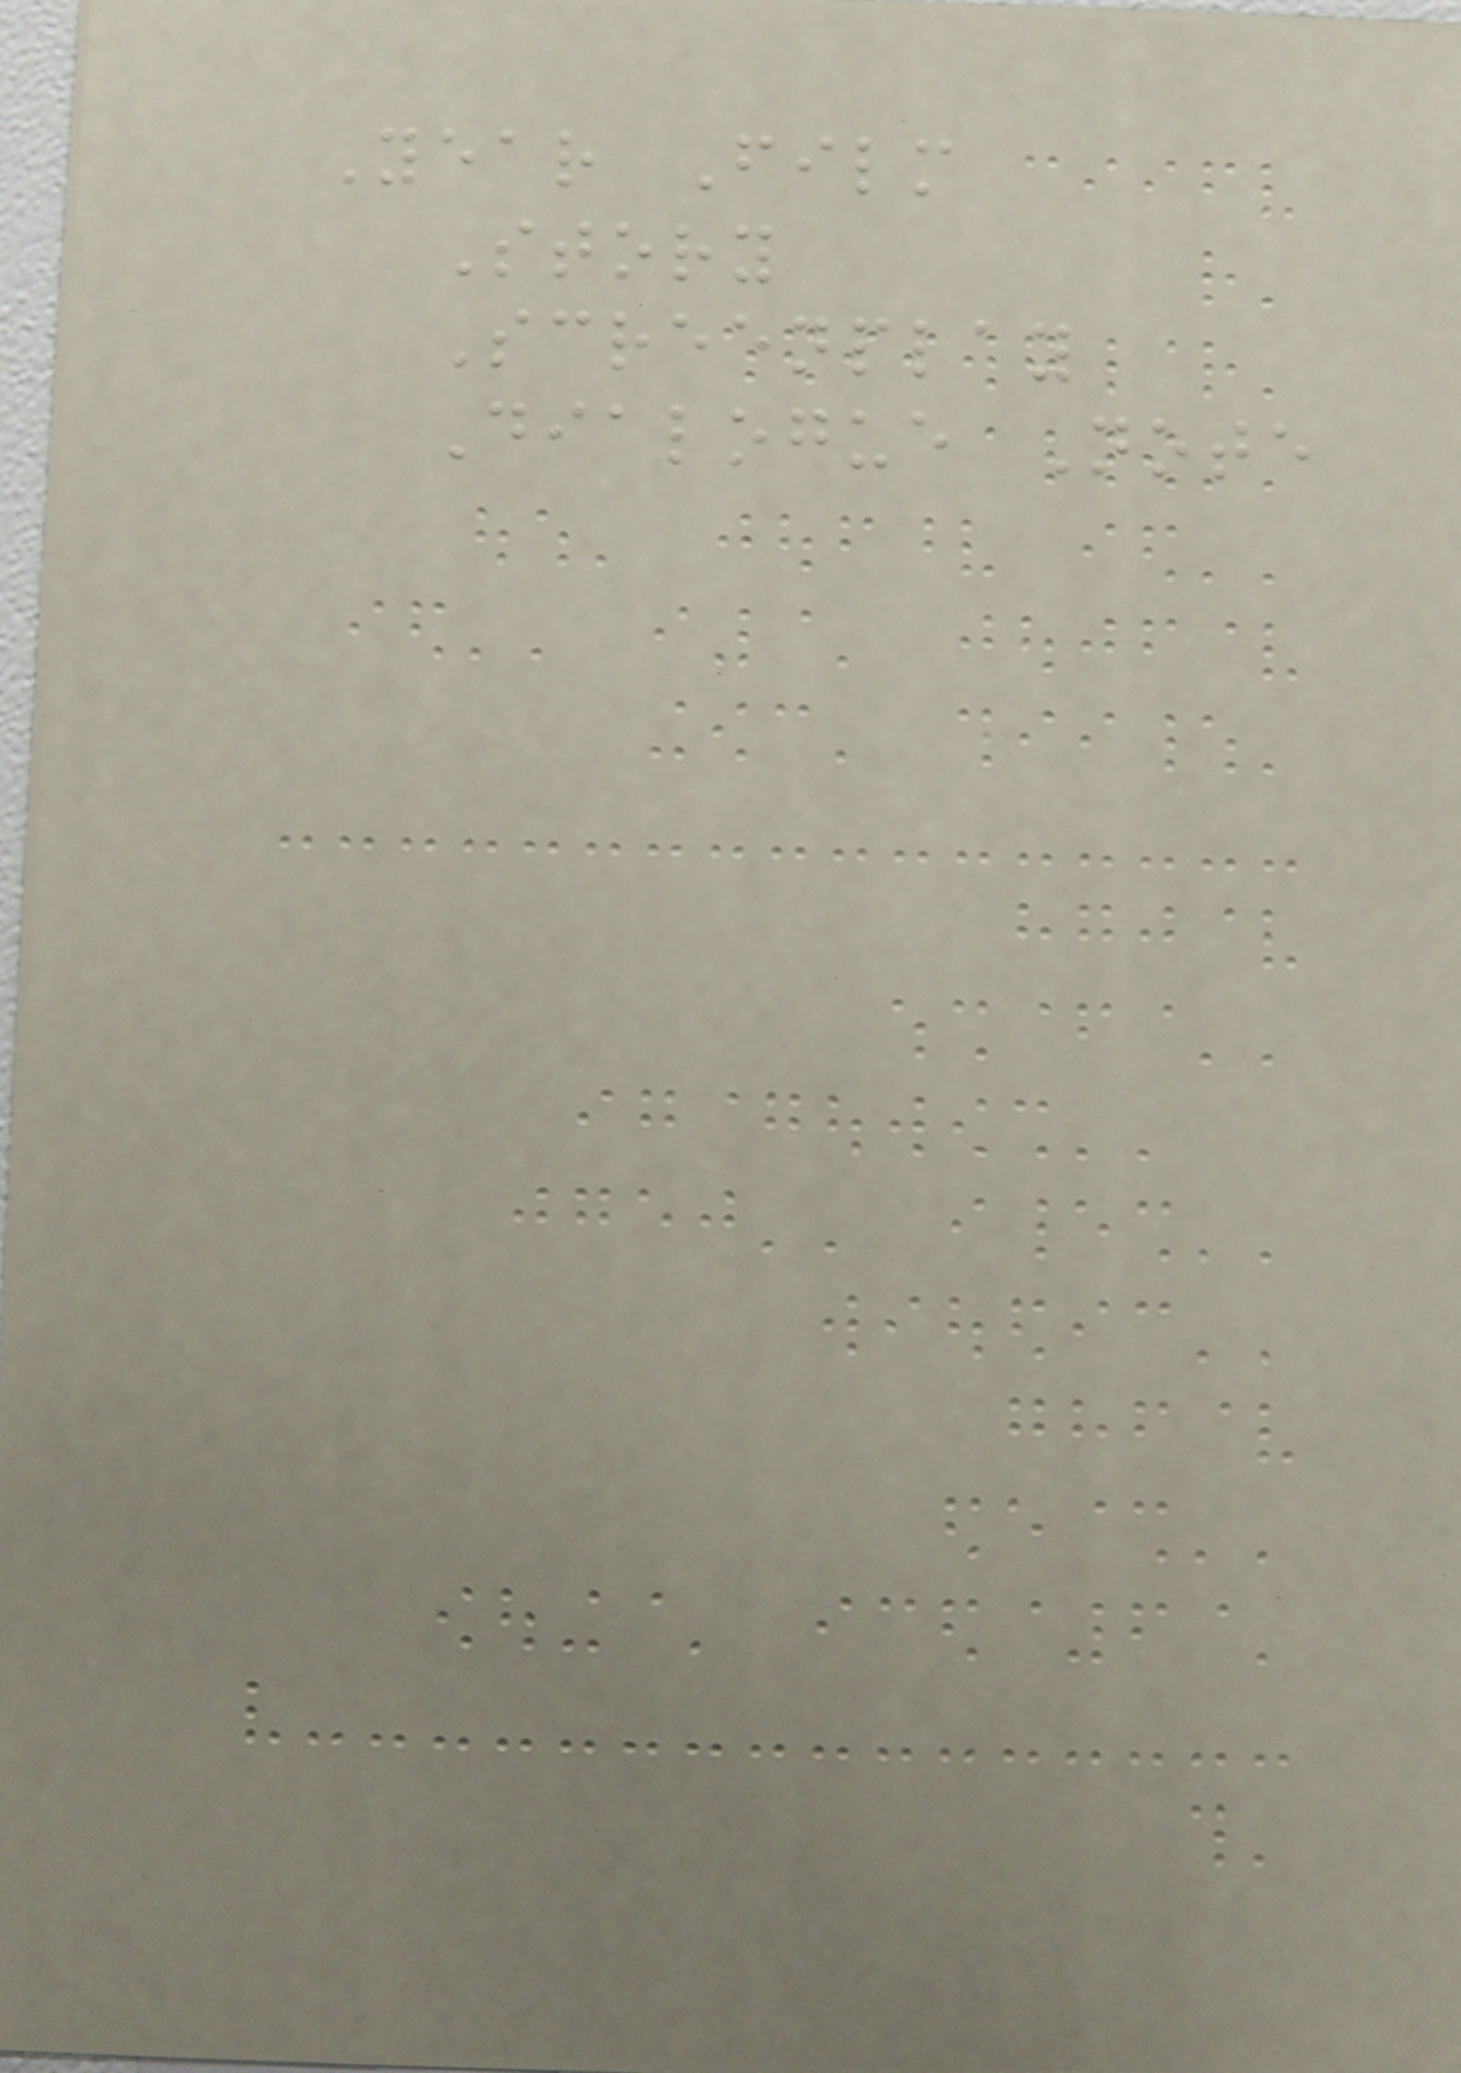Year Film
Story
Screenplay
Dialogue Note
